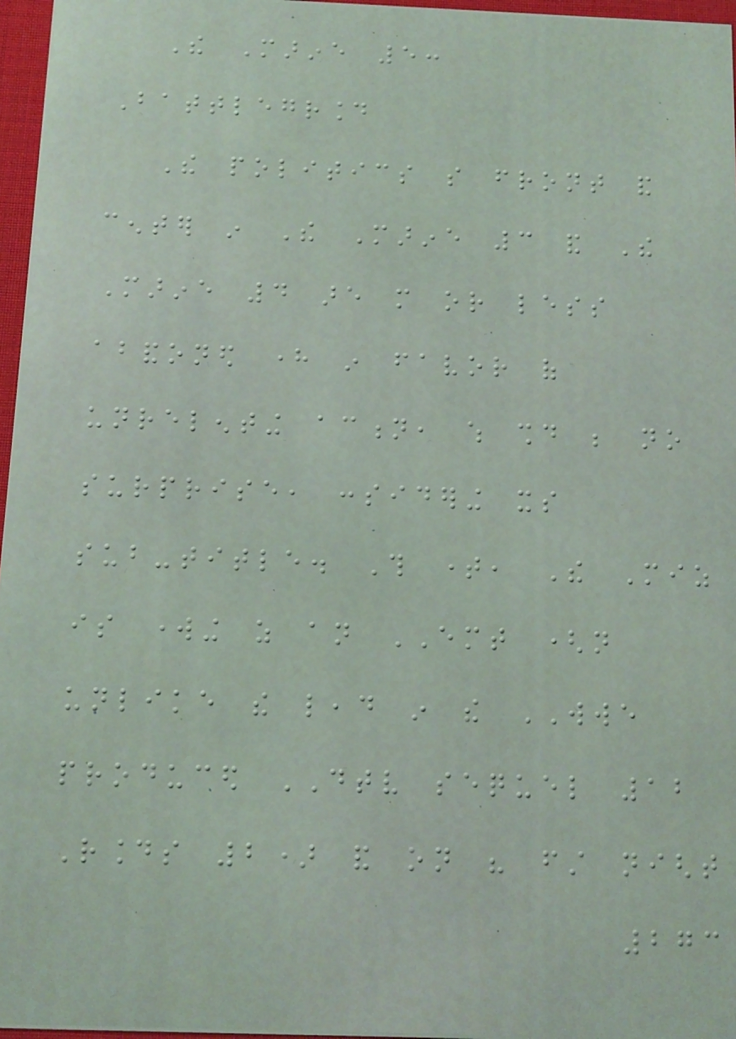The Marine 5:
Battleground
The politics so front and
center in The Marine 3 and The
Marine 4 are more or less
abandoned here in favor of
unrelenting action, which should be no
surprise, considering its
sub-title. This time, The Miz
is working as an EMT (not
unlike the lead in the WWE
produced DTV sequel 12
Rounds 2) and on his first night
273
